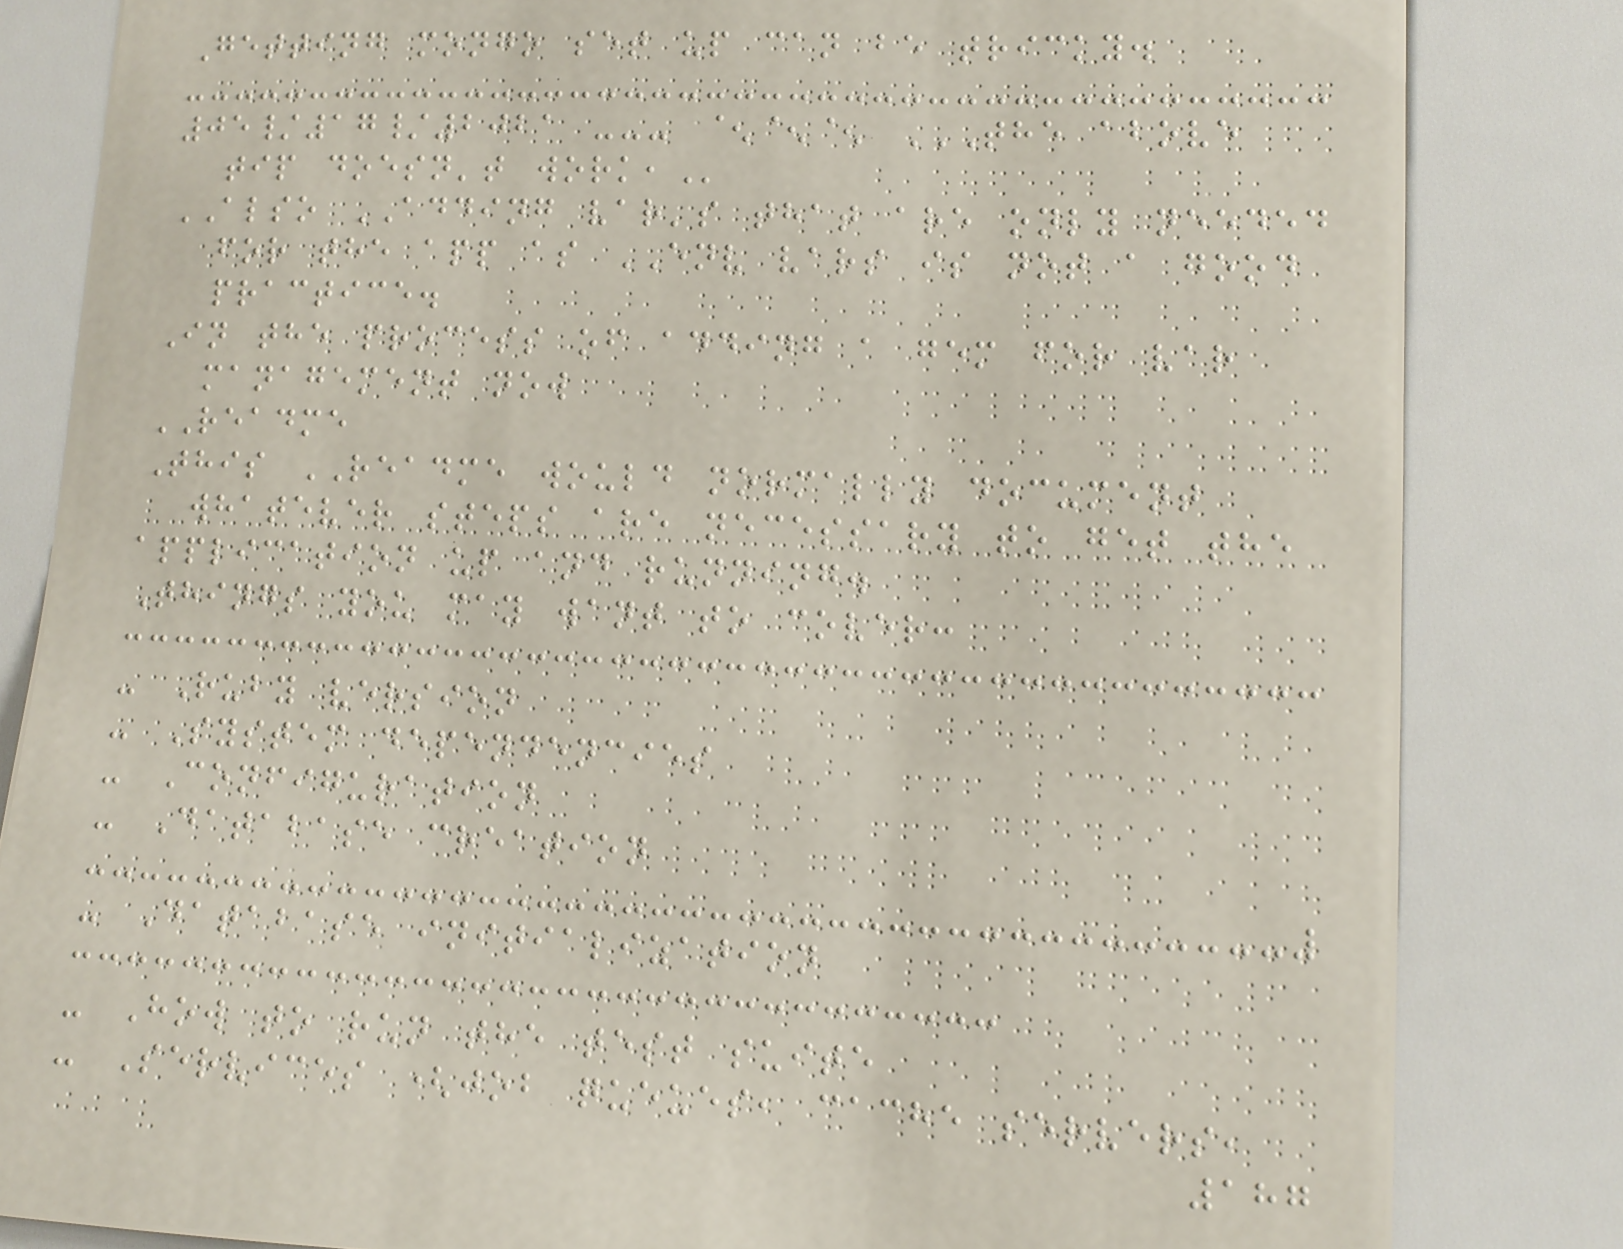Getting mongo set up can be tricky.
05/17/2021 --- ^^^ THE ABOVE
TIP DOESN'T WORK,
ALSO ADDING var's that are only needed
for the app as ENV vars is not a good
practice.
In the process of adding a gem for var
management now
README
This README would normally document
whatever steps are necessary to get the
application up and running.
Things you may want to cover:
- Ruby version
- System dependencies
- Configuration
- Database creation
- Database initialization
- How to run the test suite
- Services (job queues, cache servers,
187
